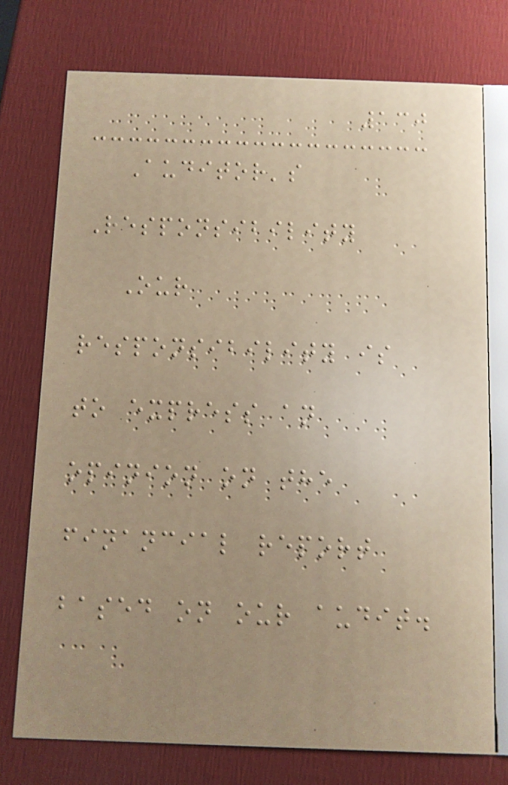130
Auditor's
Responsibility
Our
responsibility is
to express an
opinion on the
financial report
based on our audit.
